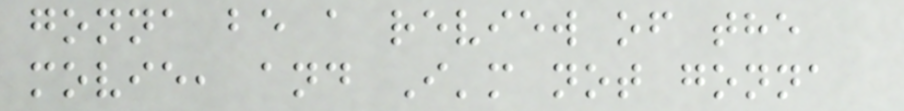gonna be a review of the
movie, and I'm not gonna
